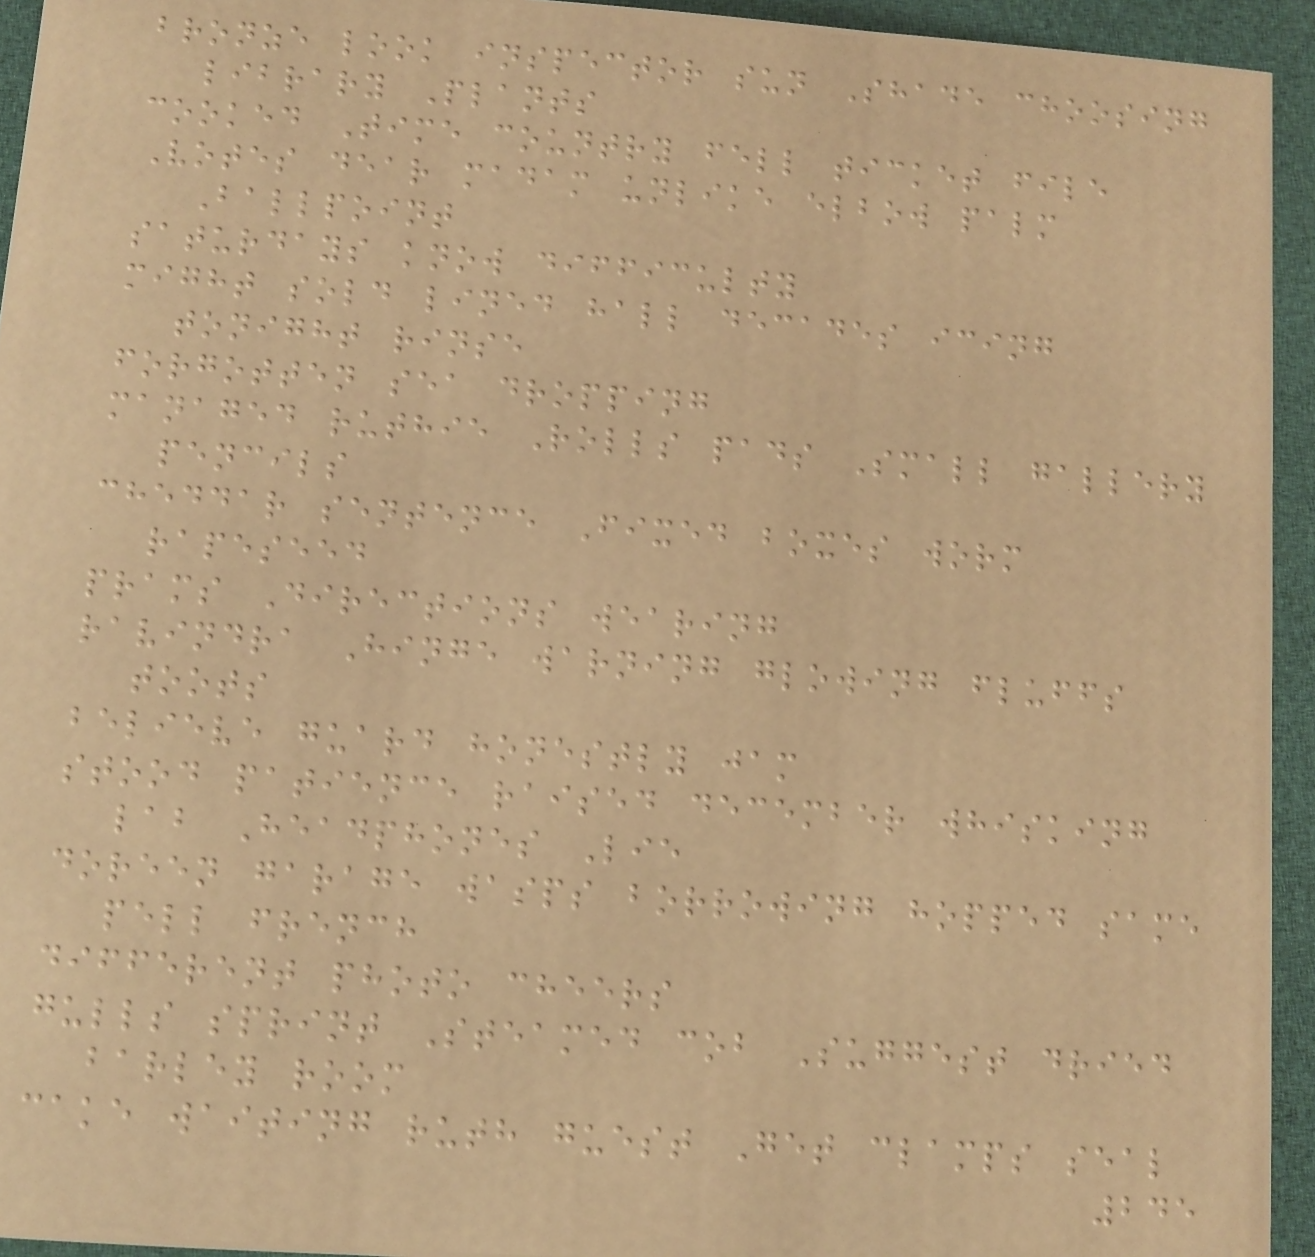bronze look inspector sun Shade choosing
library Plants
cooked Time country fell ticket file
Votes dear madam unlike elbow palm
Ballpoint
saturdays know difficulty
might sold lined hall decades icing
tonight rinse
forgotten sea dropping
managed ruthie Rolls pads Small gallery
pencils
cheddar sentence Fixed boxes worm
rapeseed
prams Directions wearing
ravindra Hinge warning glowing fluffs
toots
believe guard honestly jam
stood patience raised december whisking
lab Headphones Lie
doreen garage wasps borrowing hopped same
pell french
different photo cheers
gulls sprint Steamed cob Suggest dried
barley room
cake waiting ruth guest Get clamps seal
245
